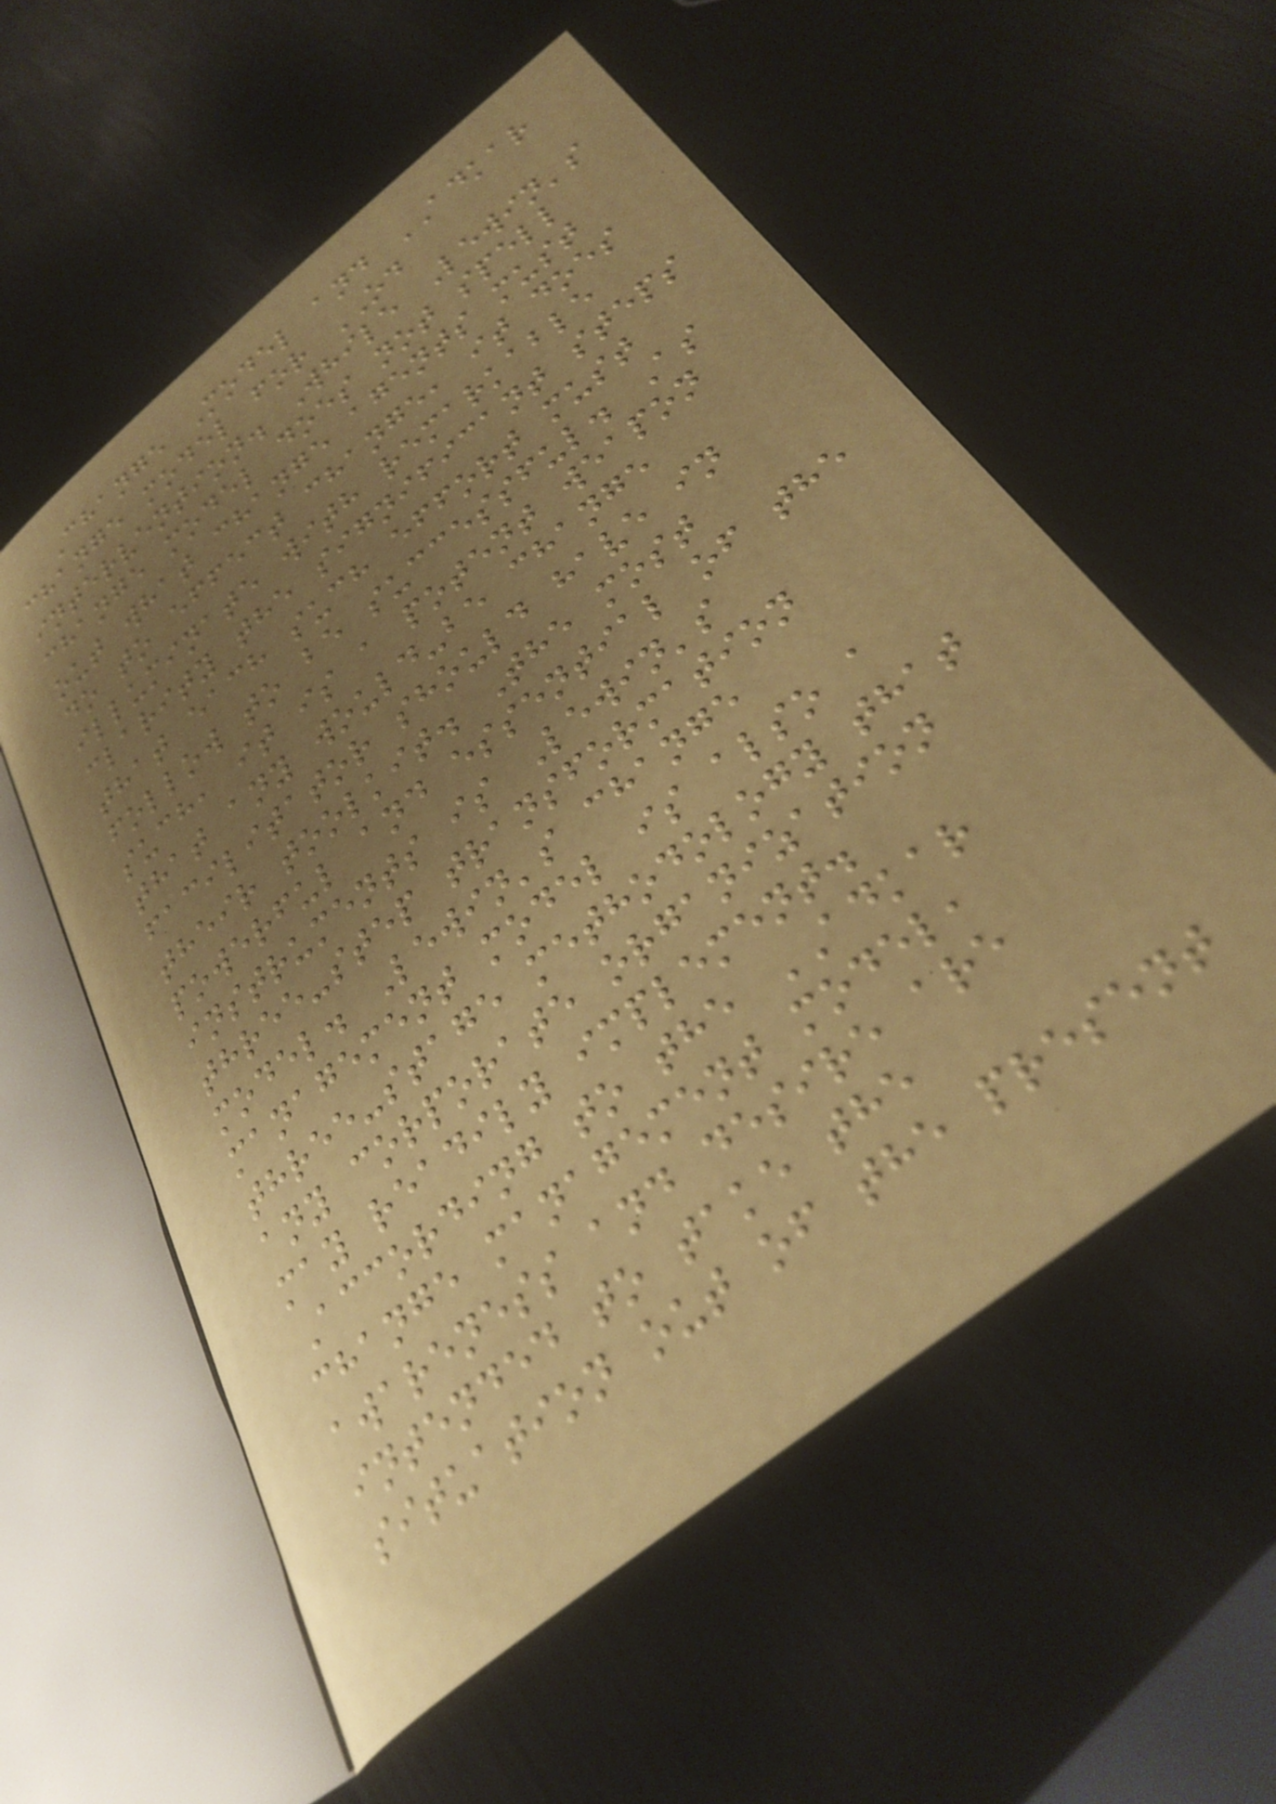Change Model and ADKAR
change model for OD
intervention. While Lewin's
change model does not spell
out what change agents must
do to effect change, it does
illuminate with remarkable
clarity the significant steps
that each such effort must
follow to be successful. As
such, it is a potent weapon
that any would-be change
facilitator should have in
their toolkit. The most
powerful and essential of the
instruments is Lewin's
three-step transformation
model. Lewin's change
management model is also a
three-stage methodology that
any corporate organization
may readily implement.
According to the ADKAR
change management model,
awareness and desire are
intended to take the
situation out of the present
